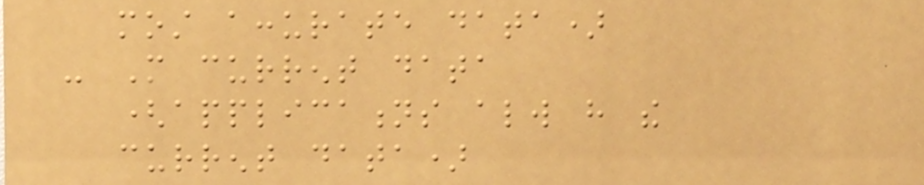most accurate data)
- More current data
(applications always have the
current data)
